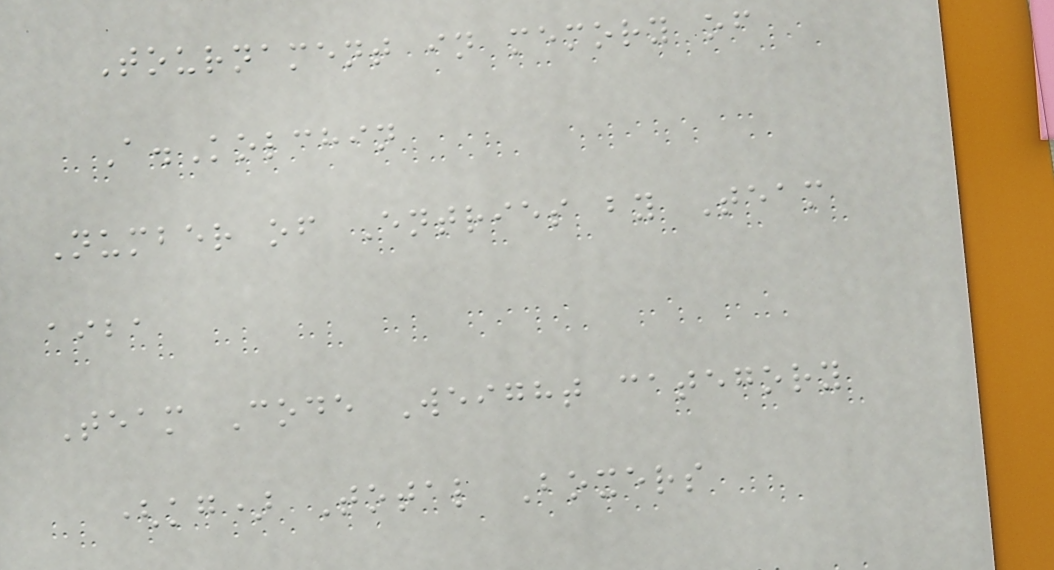Tournament in memory of
A.Kolchin
Number of Entries by Team
aiba
Team Code Weight category
(kg) Total Boxers
